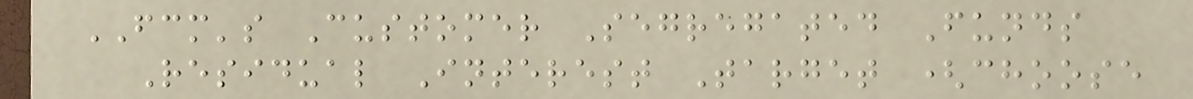FCM's Customer Segregated Funds
Residual Interest Target (choose
